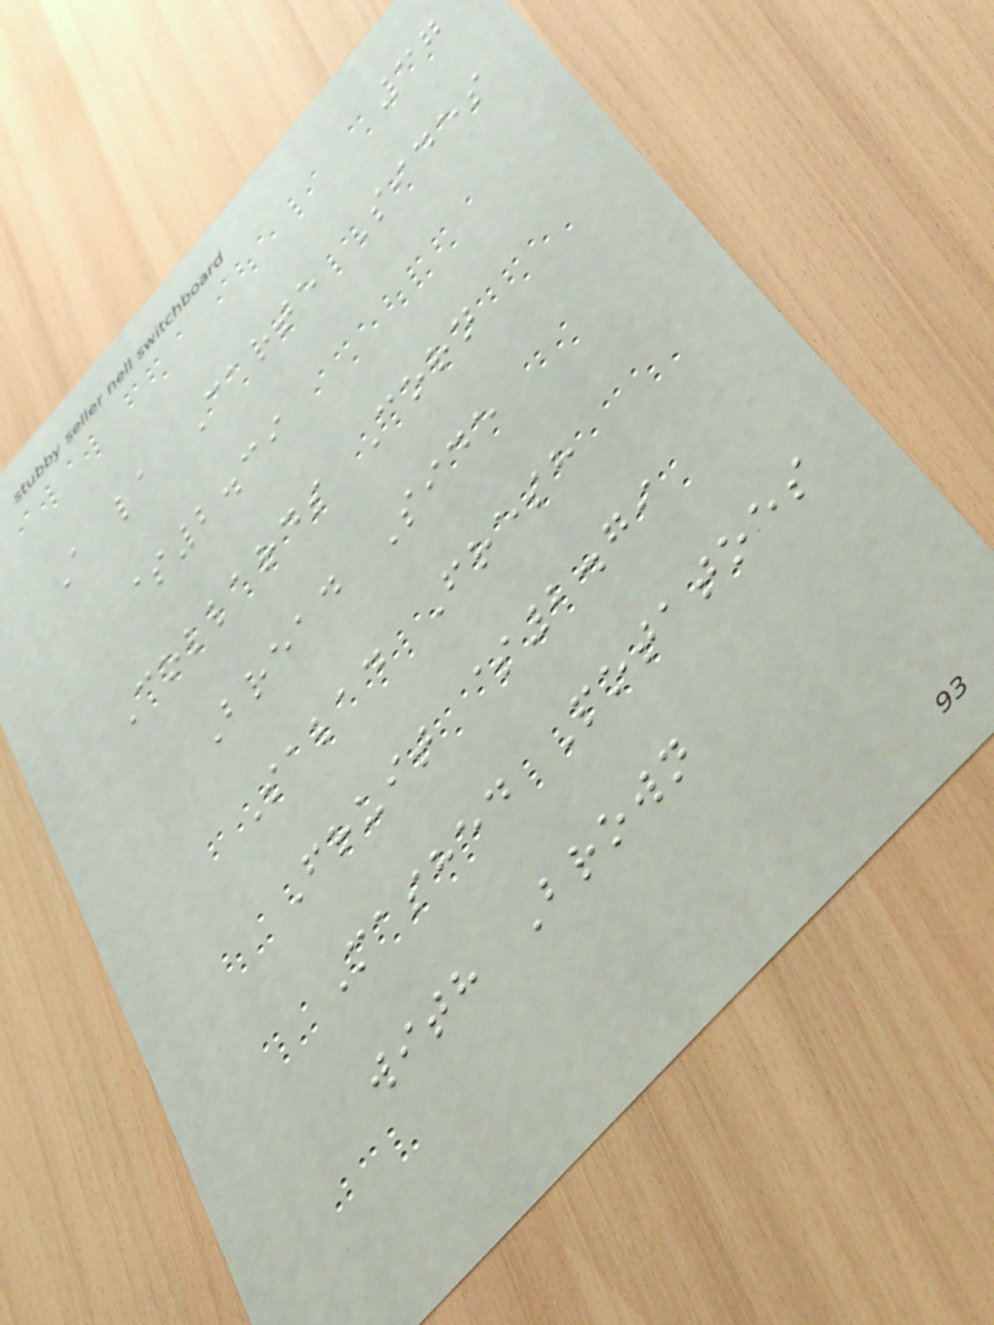37
A la Carte Sides
$2.39
Collards Corn
Bread Side
Salad Fresh
Fruit $2.79
Mashed Potatoes
with Brown
